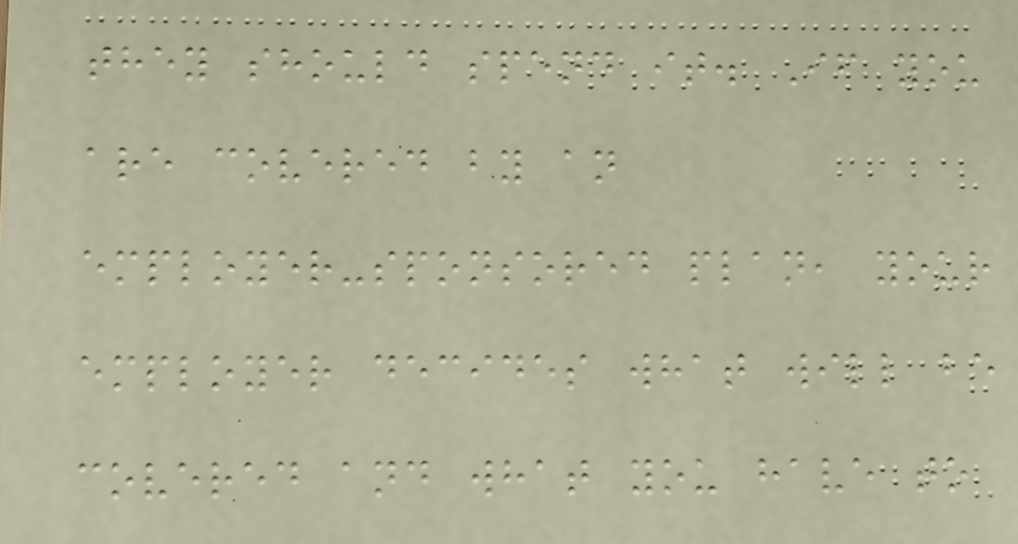they should spend it. If you
are covered by an
employer-sponsored plan, your
employer decides what will be
covered and what you have to
